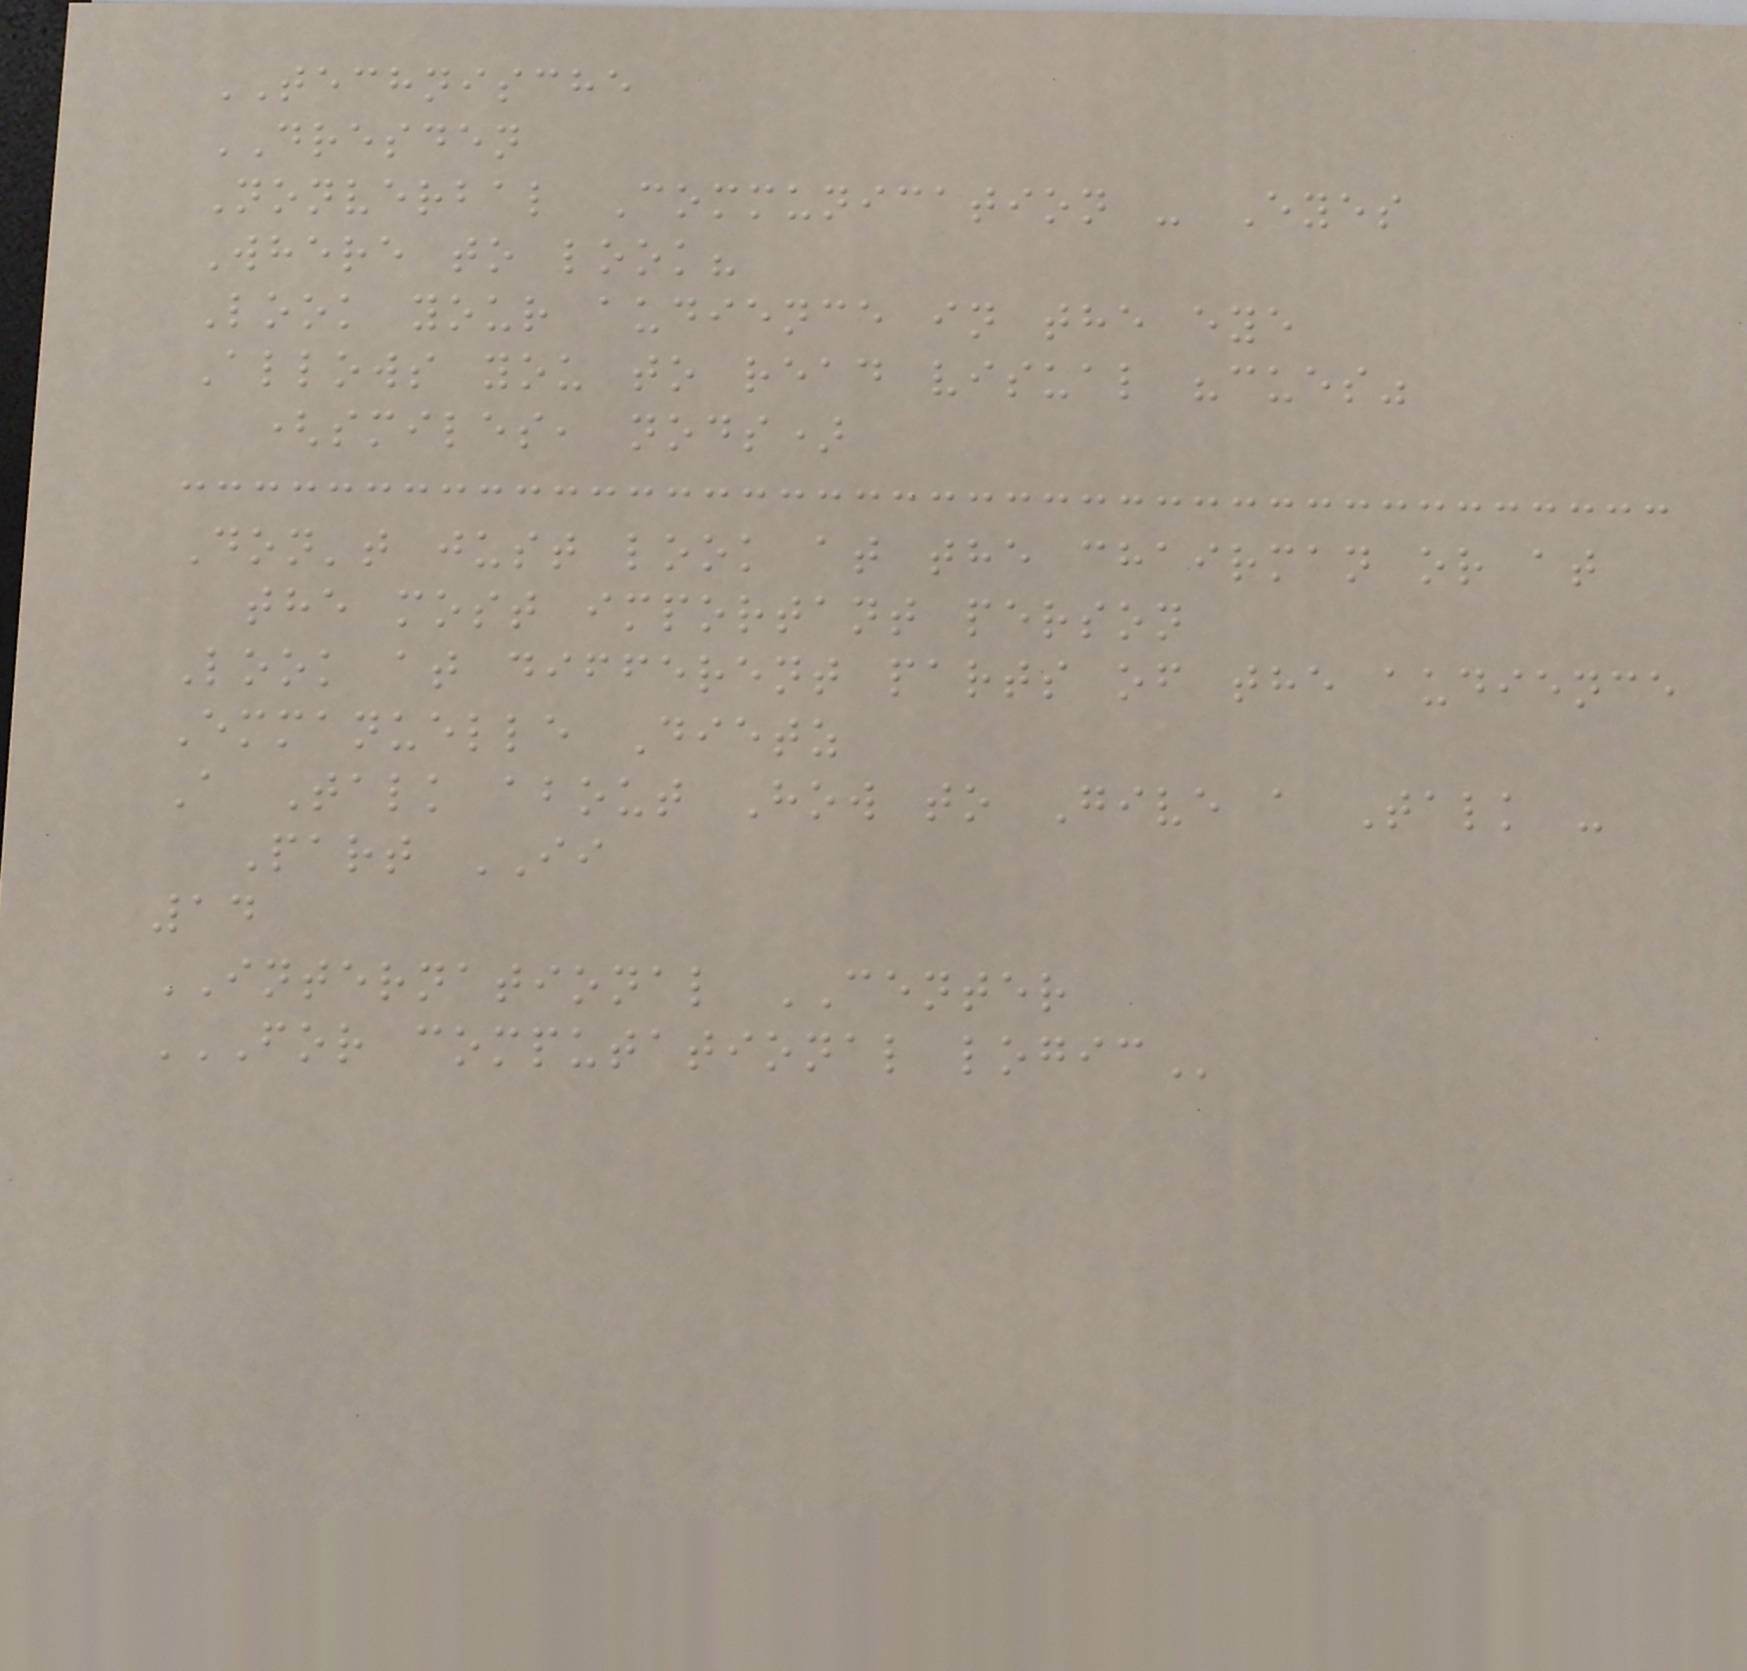TECHNISCHE
DRESDEN
Nonverbal Communication - Eyes
Where to look?
Look your audience in the eye
Allows you to read visual "cues"
(smiles, nods)
Don't just look at the chairman or at
the most important person
Look at different parts of the audience
Emmanuelle Dietz
A Talk about How to Give a Talk -
Part II
14
INTERNATIONAL CENTER
FOR COMPUTATIONAL LOGIC
